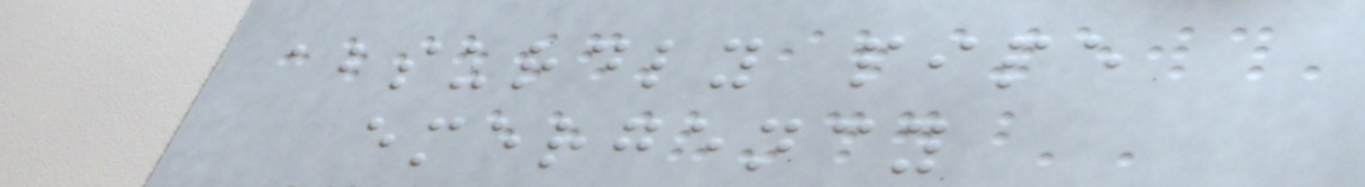absurdly pipe
emergency
